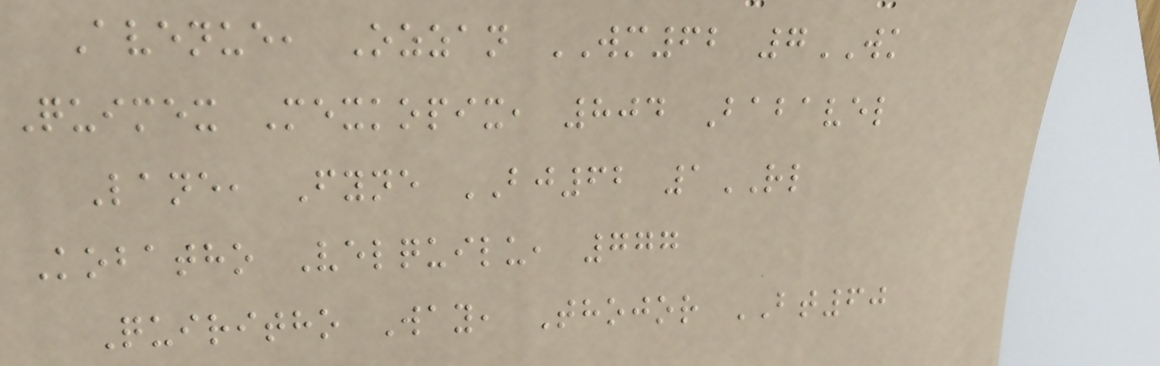Avenue, Ozzan WM62 7WK
Quimex Mexkopix, 804 Babavel
Lane, Fyne BJ62 1RL
Kobatho Velquilu, 777
Quiritho Way, Thojor BT60
